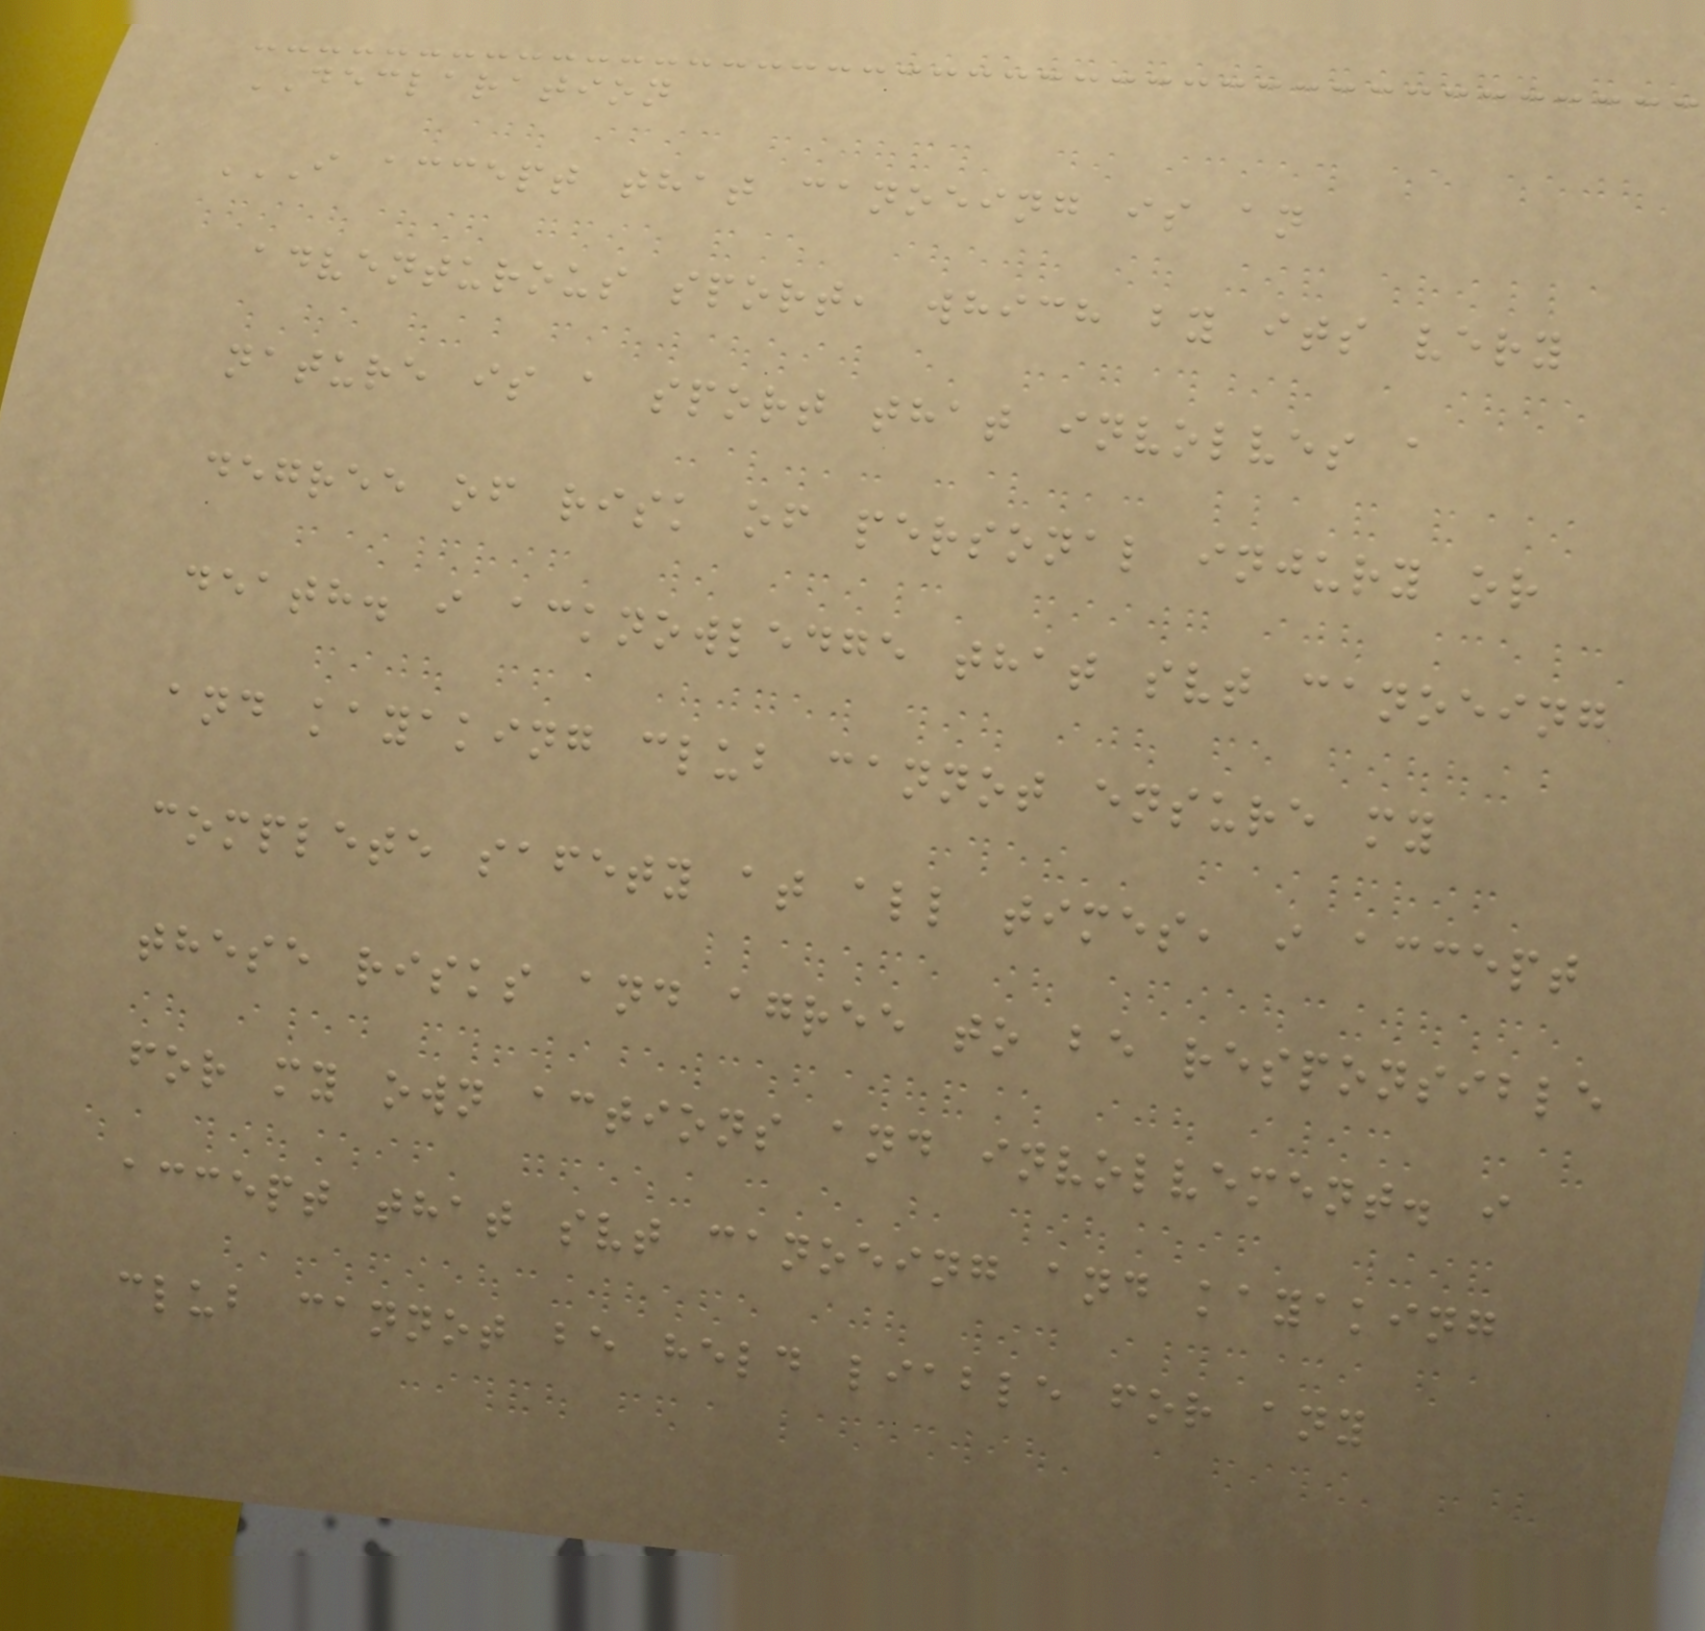DECLARATION
I ACCEPT THAT CANOEING IS AN
ADVENTUROUS SPORT, WHICH BY ITS VERY
NATURE IS A SPORT THAT INVOLVES A
DEGREE OF RISK OF PERSONAL INJURY OR
DEATH. I ACKNOWLEDGE THAT SVT CANOEING
AND KAYAKING CLUB CANNOT ENSURE MY
COMPLETE SAFETY AT ALL TIMES, I ACCEPT
THESE RISKS AND AGREE TO BE RESPONSIBLE
FOR MY OWN ACTIONS AND INVOLVEMENT. I
ACCEPT THAT SVT CANOEING AND KAYAKING
CLUB CANNOT BE HELD LIABLE FOR ANY
